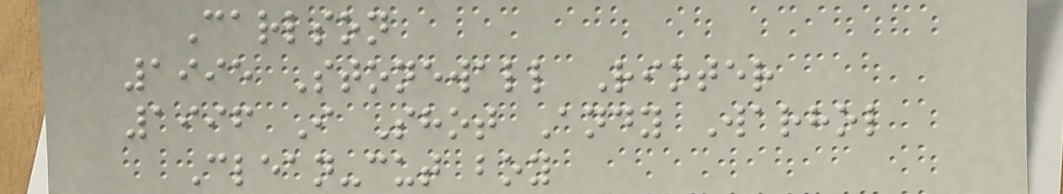Carlson
1995 Stonewall Rioter
1996 I Shot Andy Warhol
Clean-cut boy
